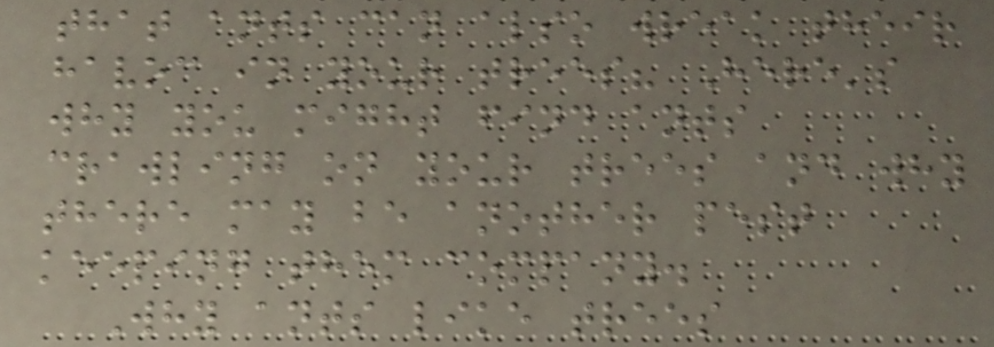that ants can also wreak their
havoc in your trees? Here's
why you might find ants
crawling on your trees and why
there may be another pest
keeping them company.
Why ants like trees
